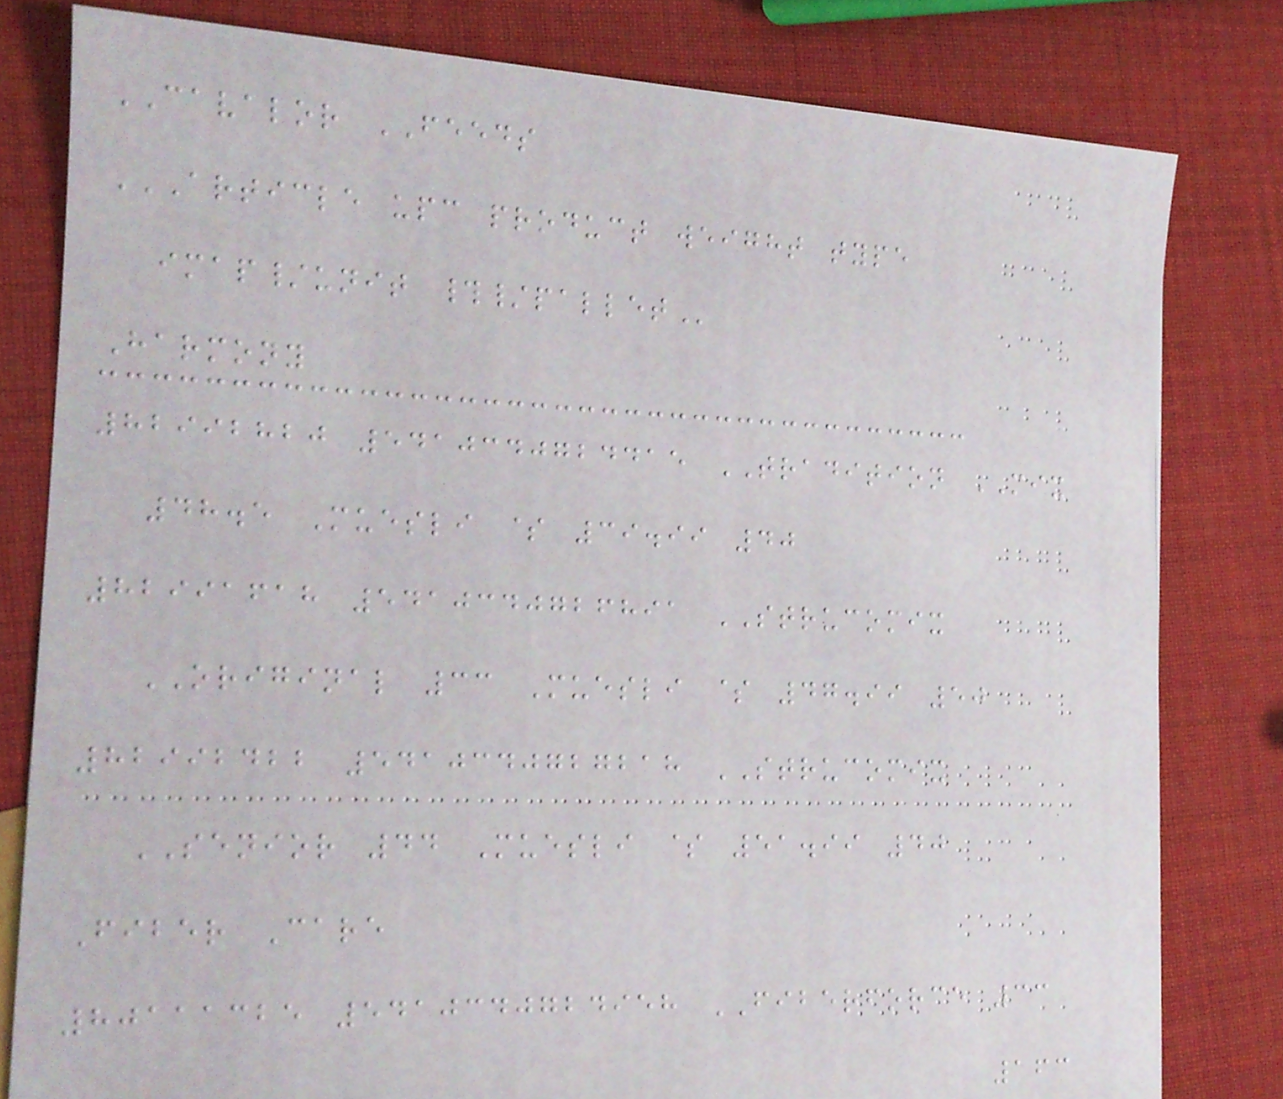CAVALOR FEEDS
ARTICLE UPC PRODUCT WEIGHT TYPE
IMAP/UNIT #/PALLET
Harmony
82992820 5410340724415 TRADITION MIX
48.5 Muesli $ 39.99 40
82991618 5410340726891 STRUCOMIX
ORIGINAL 33 Muesli $ 47.99 50
82992422 5410340727218 STRUCOMIX
SENIOR 44 Muesli $ 51.99 40
Fiber Care
80111325 5410340724958 FIBERFORCE 33
163
